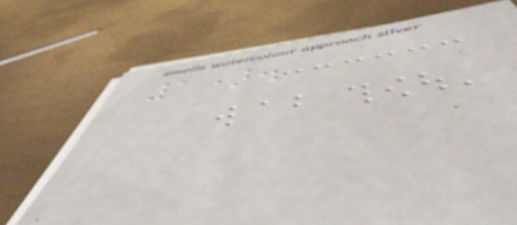1).
